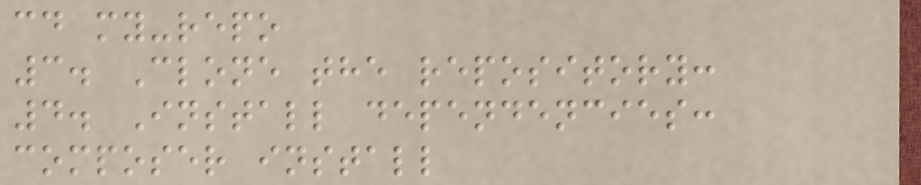cd my-repo
3. Clone the repository:
4. Install dependencies:
composer install
